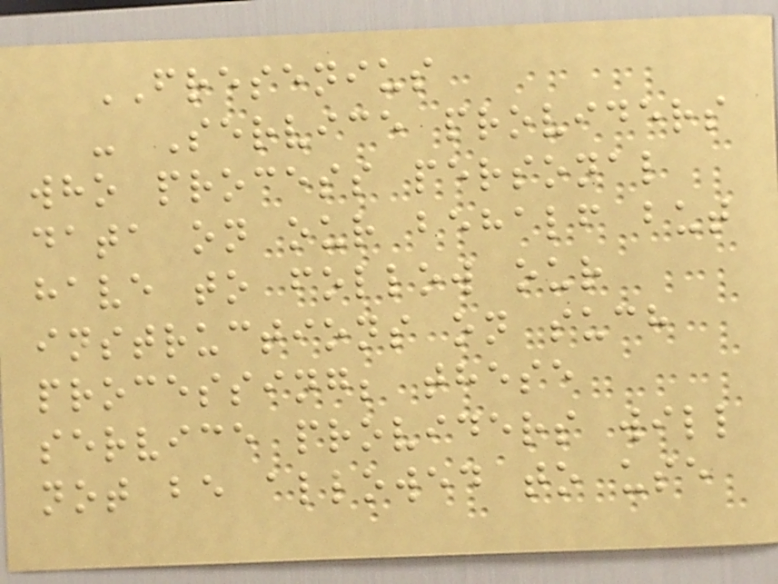FRESENIUS
- Service providers
who process personal
data on our behalf but
have to follow our
instructions on such
processing; these
service providers will
not be allowed to use
